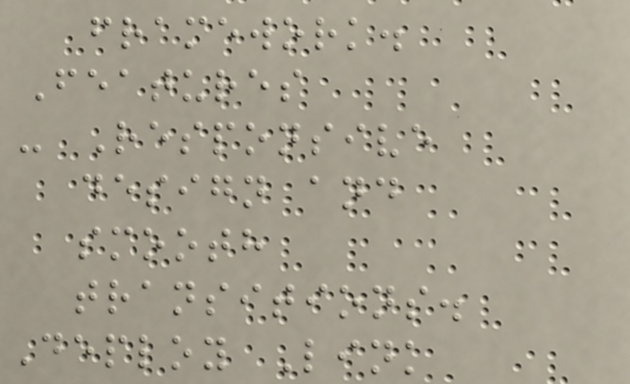framework.
Features
- Responsive
design and
smooth
transitions.
Deploy Link
